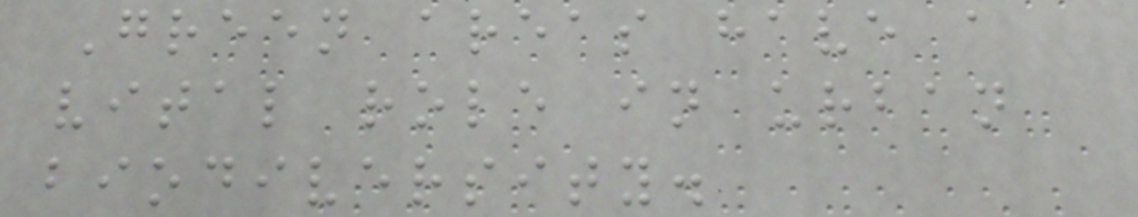Green areas have a
vital role in urban
biodiversity.
